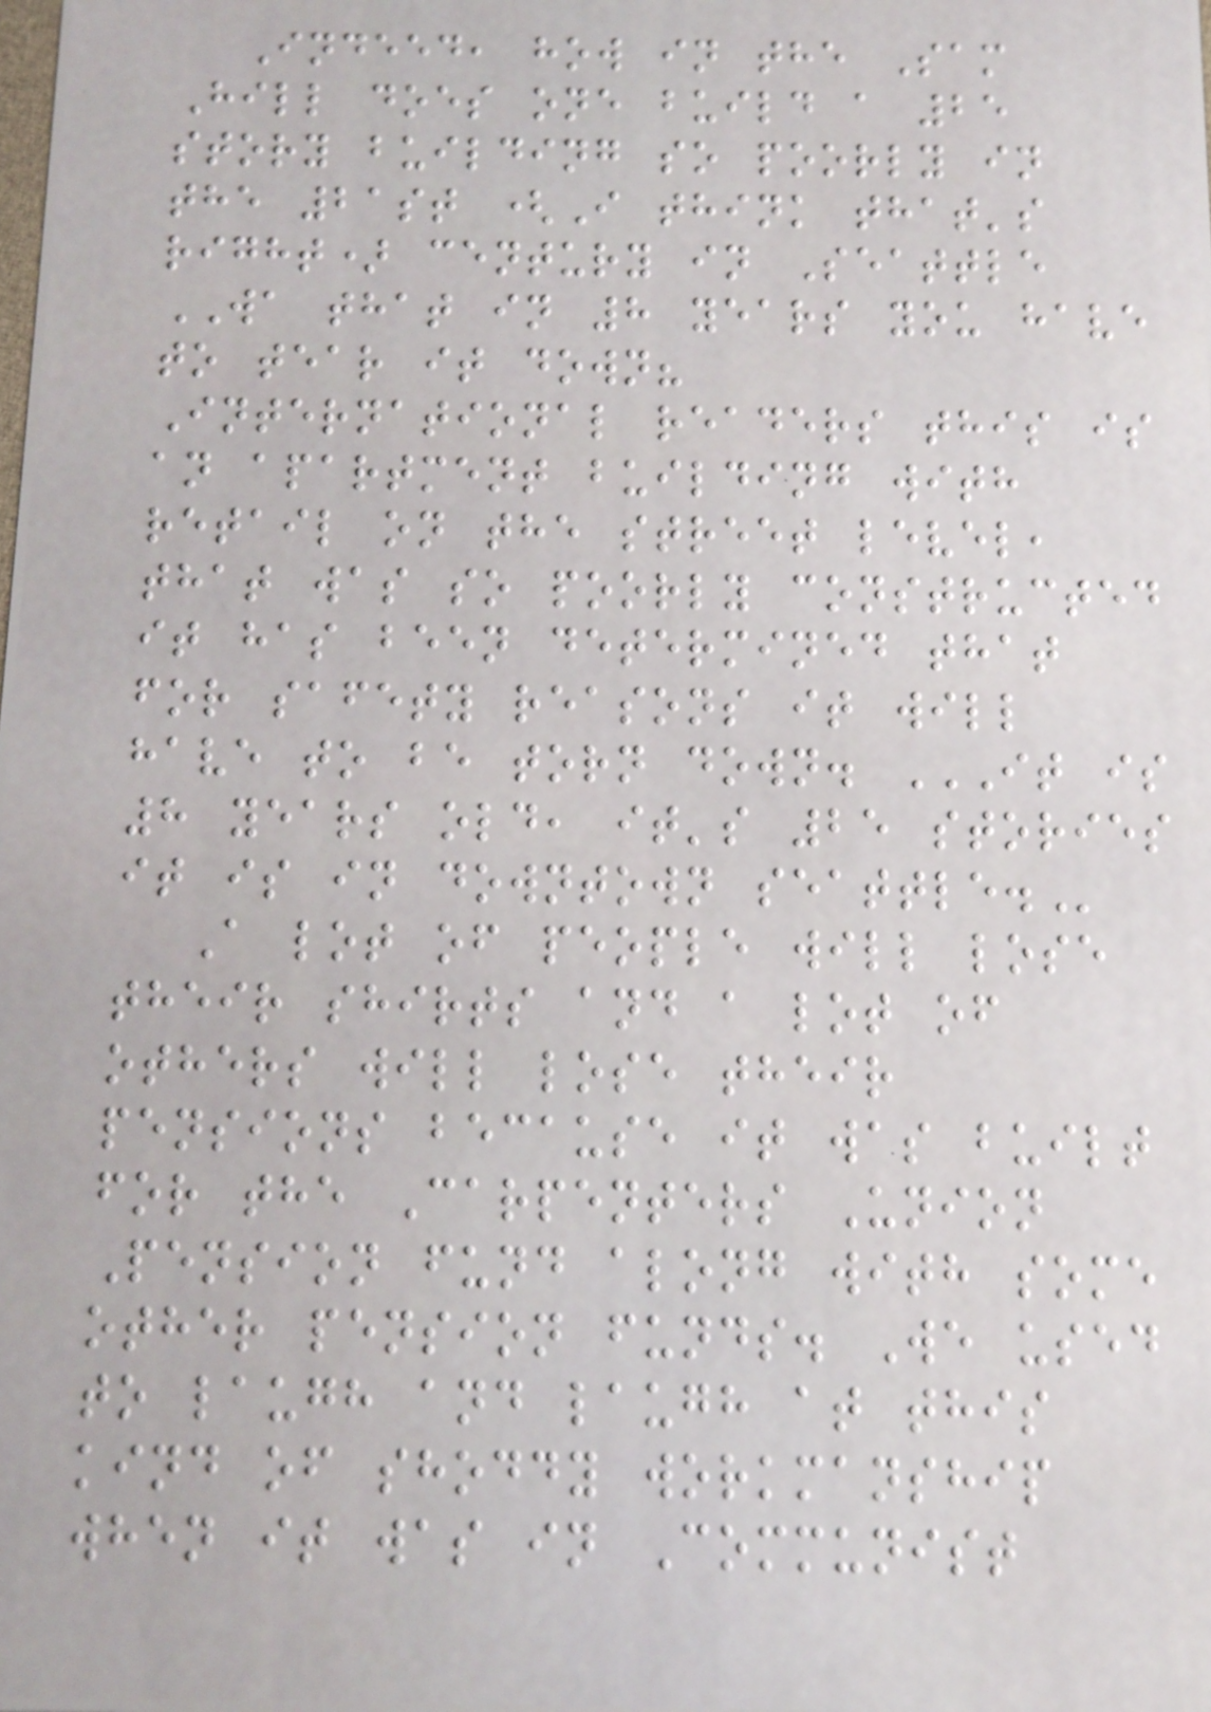Indeed, how in the Sam
Hill does one build a 25
story building so poorly in
the 21st (I think that's
right) century in Seattle
WA that in 8 years you have
to tear it down?
International readers this is
an apartment building with
retail on the street level,
that was so poorly constructed
it has been determined that
for safety reasons it will
have to be torn down. IT IS
8 YEARS OLD, IT'S 25 STORIES
IT IS IN DOWNTOWN SEATTLE.
A lot of people will lose
their shirts and a lot of
others will lose their
pensions because it was built
for the Carpenters Union
Pension fund along with some
other pension funds. We used
to laugh and laugh at this
kind of shoddy workmanship
when it was in Communist
